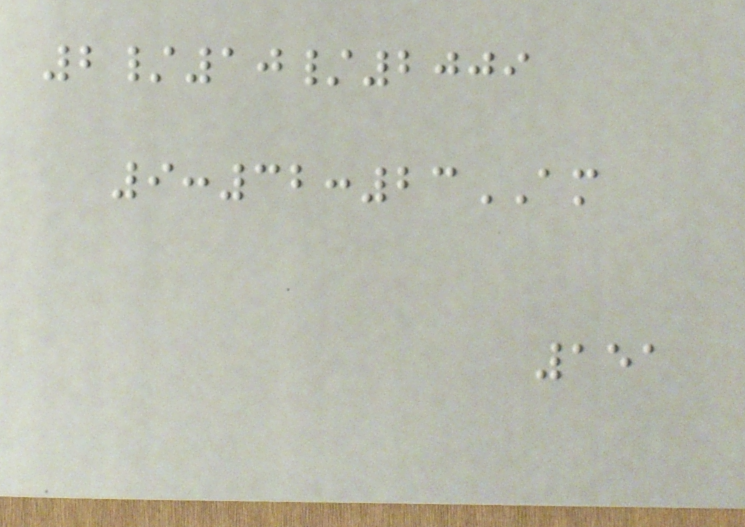2/10/2009
9:32:23AM
151
